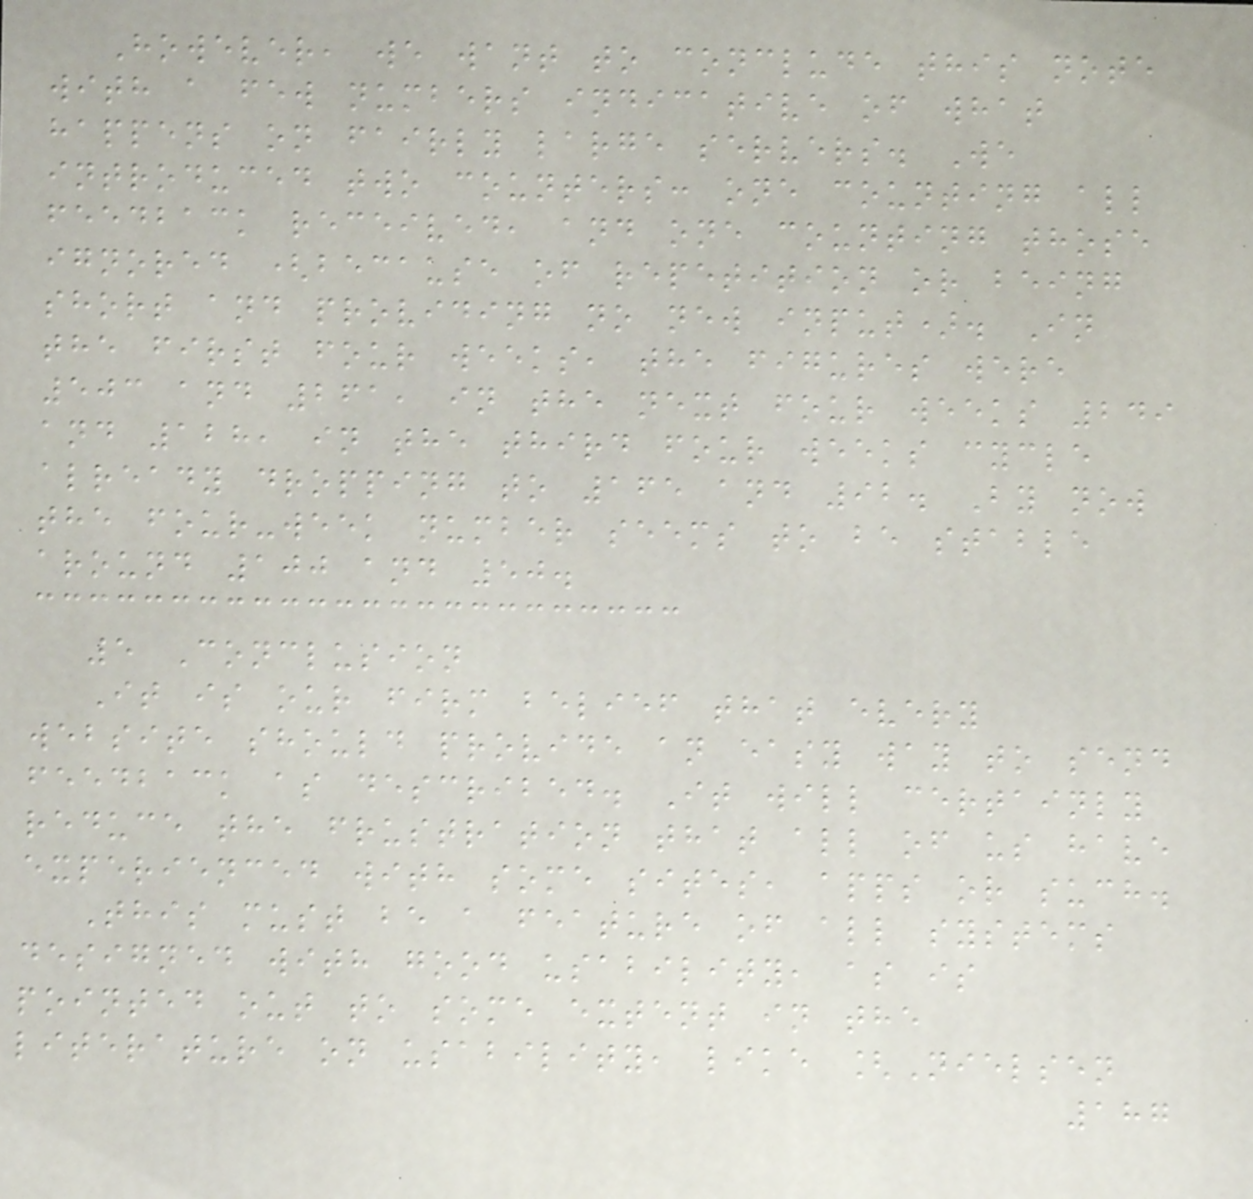However, we want to conclude this note
with a few numbers indicative of what
happens on fairly large servers. We
introduced two counters: one counting all
feedback received, and one counting those
ignored (because of repetition or being
short and providing no new input). In
the first four weeks, the figures were
503 and 261, in the next four weeks 249
and 128, in the third four weeks cycle
already dropping to 165 and 92. By now
the four-week number seems to be stable
around 100 and 50.
5 Conclusion
It is our firm belief that every
website should provide an easy way to send
feedback as described. It will certainly
reduce the frustration that all of us have
experienced with some sites, apps or such.
This must be a feature of all systems
designed with good usability, as is
pointed out to some extent in the
literature on usability, like [Nielsen
187
